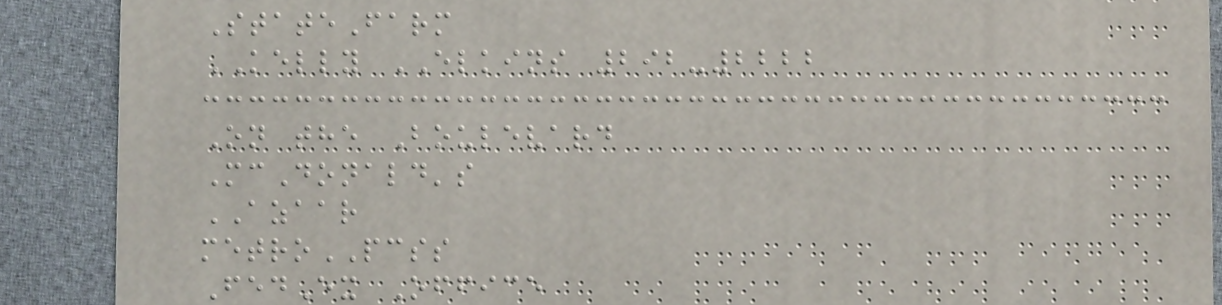StateFarm
KELLY ELKINS 292-2222
On the Boulevard
McDonald's
AZAAR
metroPCSS
FedEx Office
